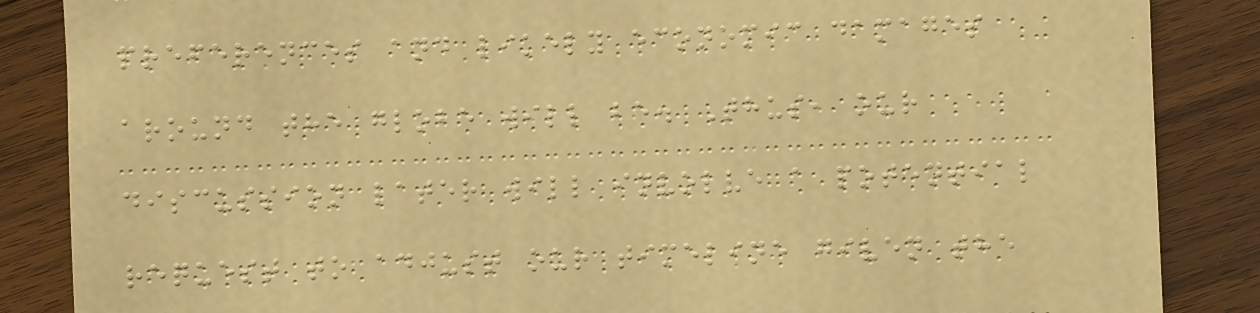preferences and likely economic damages
around the globe will be. Thus, our
discussion later will involve a potential
request to adjust our timeline given the
